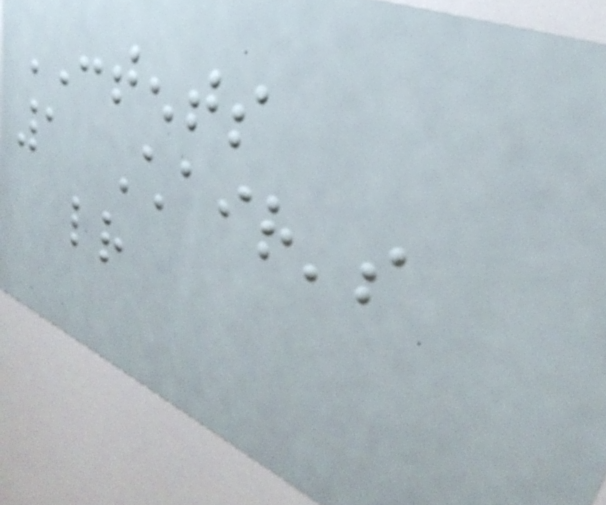CONTENTS
1 Chair's
letter
